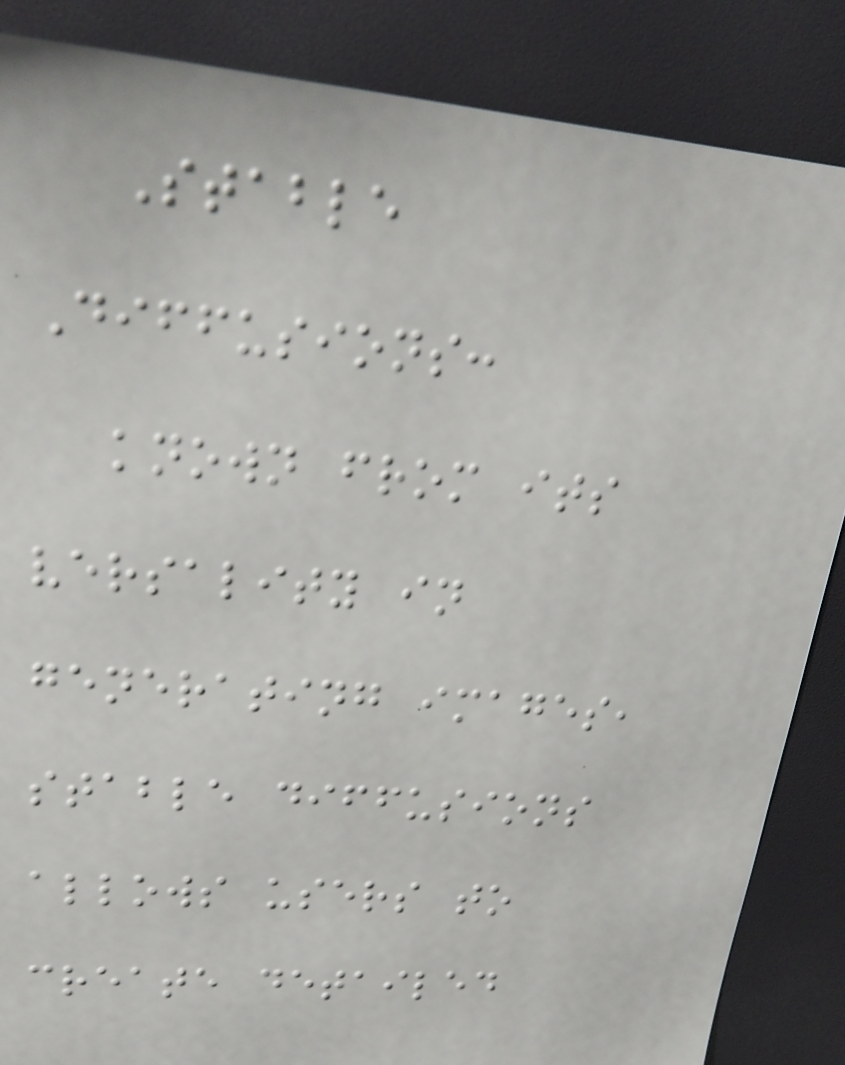Stable
Diffusions:
known from its
versality in
generating images,
stable diffusions
allows users to
create detailed
